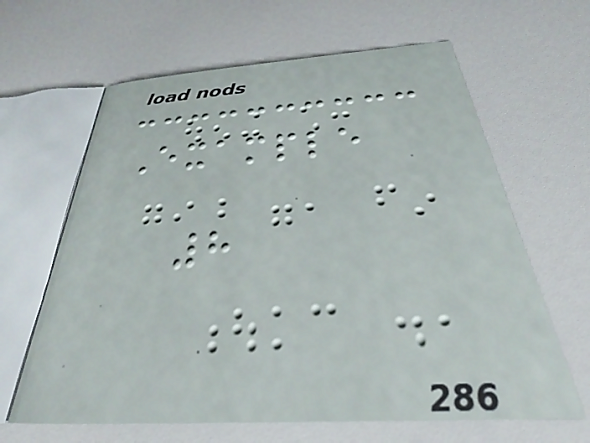Example
8
